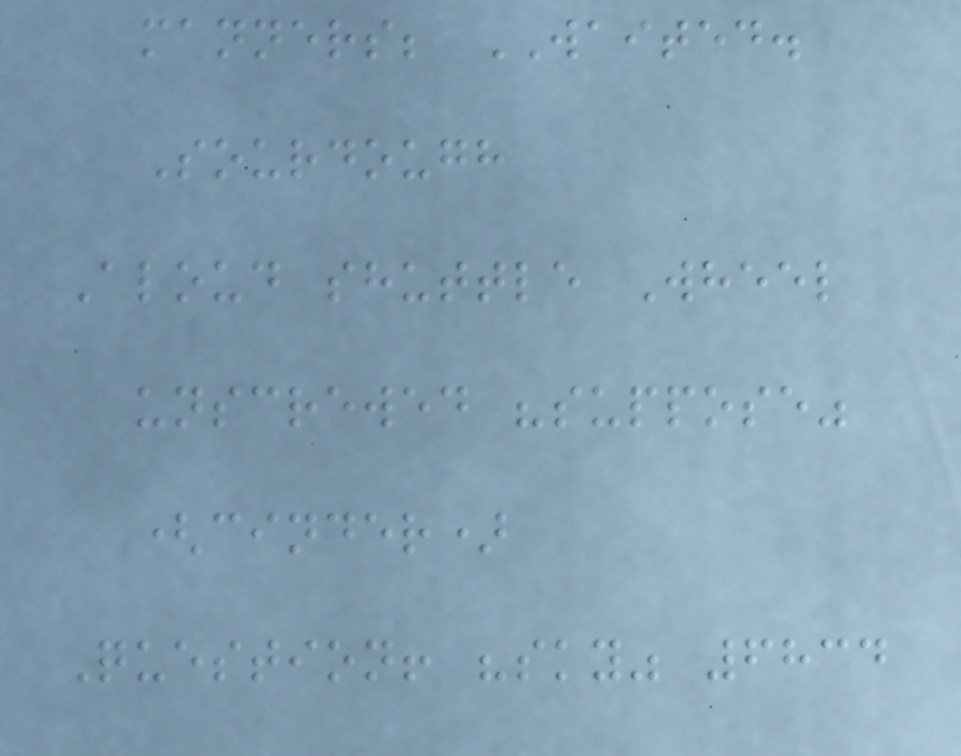manners; WAITED.
Sourdough
Aloud shuttle Wheel
unscrewed "suppose"
(cinder)
Question! "sky" 6834
